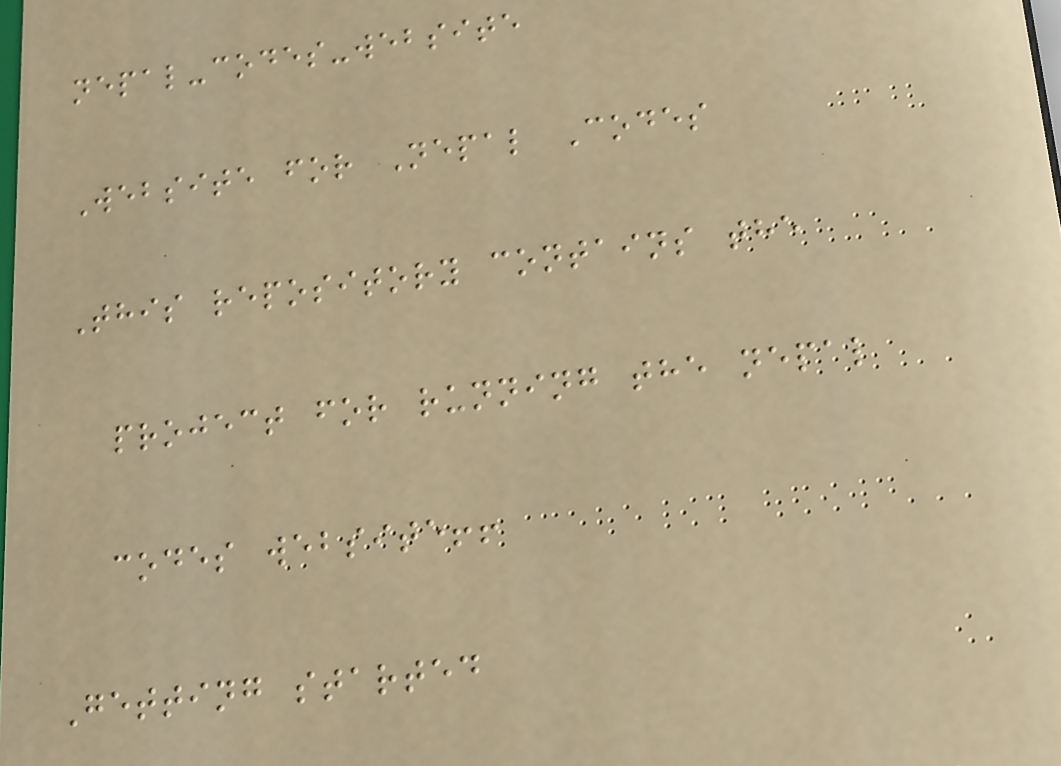nepal-codes-website
Website for Nepal Codes
This repository contains the
project for running the nepal
codes website!!
Getting started
